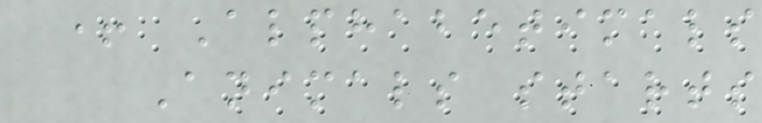+ Alphabetimals
Animals starts
